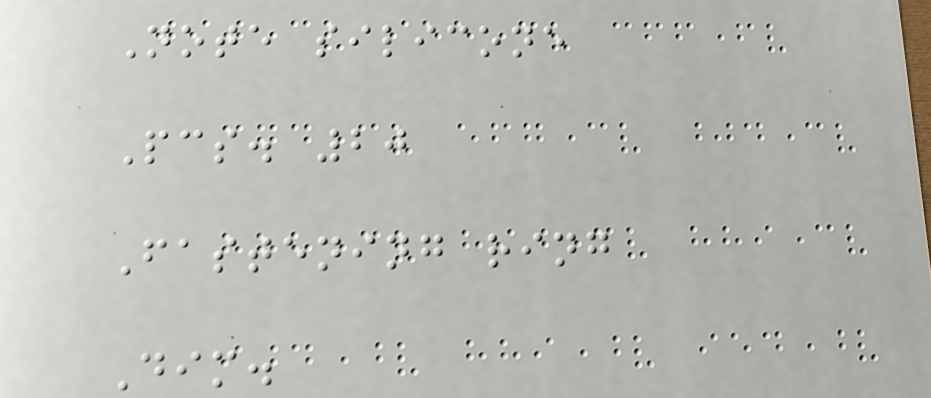Note silicone
Pcs. 20
Fastening ring
Dim.
